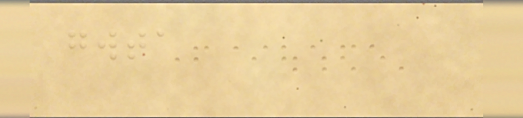gwta
